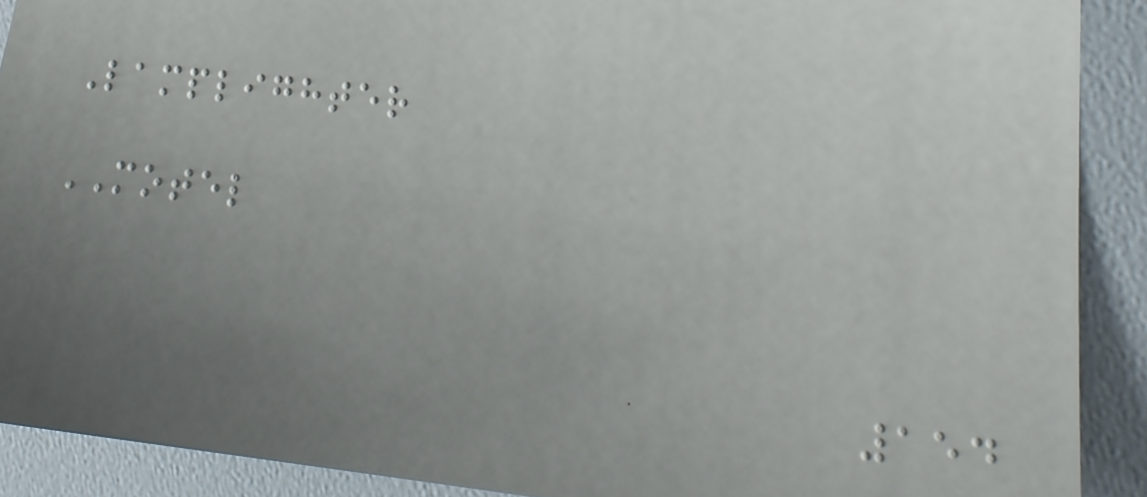Lamplighter
MOTEL
154
